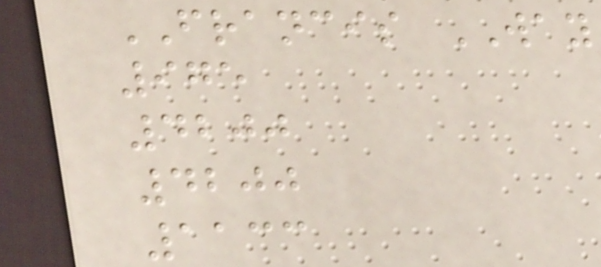FRANCIS WAY
975
4200
4200
1133
